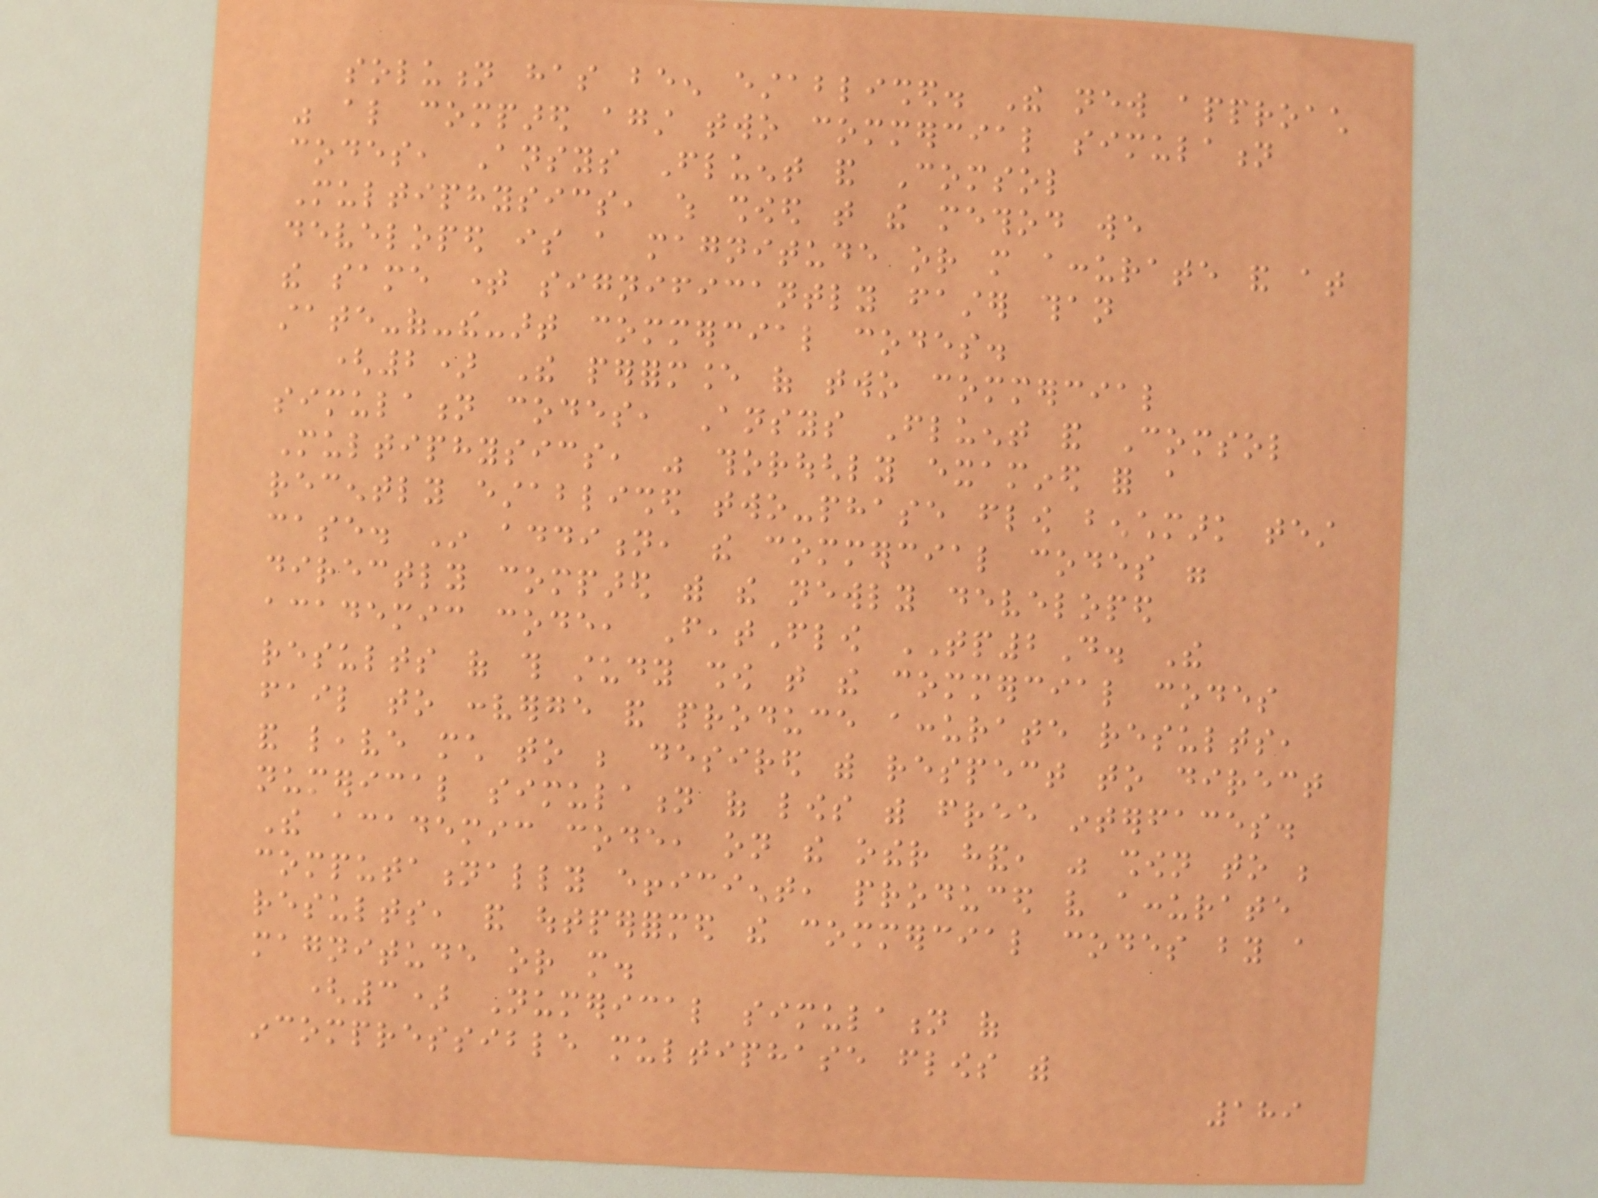solution has been established. The new approach
was also compared against two commercial simulation
codes, Ansys Fluent and Comsol
Multiphysics, which showed that the method we
developed is a magnitude or more accurate and at
the same time significantly faster than
state-of-the-art commercial codes.
(2) The performance of two commercial
simulation codes, Ansys Fluent and Comsol
Multiphysics, was thoroughly examined for a
recently established two-phase flow benchmark test
case. In addition, the commercial codes were
directly compared with the newly developed
academic code, FeatFlow TP2D. The
results of this study show that the commercial codes
fail to converge and produce accurate results,
and leave much to be desired with respect to direct
numerical simulation of lows with free interfaces.
The academic code, on the other hand, was shown to be
computationally efficient, produced very accurate
results, and outperformed the commercial codes by a
magnitude or more.
(3) Numerical simulation of
incompressible multiphase flows with
189
